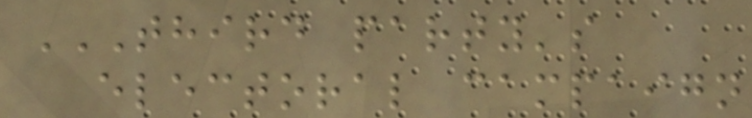THIRD PARTY'S
ELECTORAL CAMPAIGN
